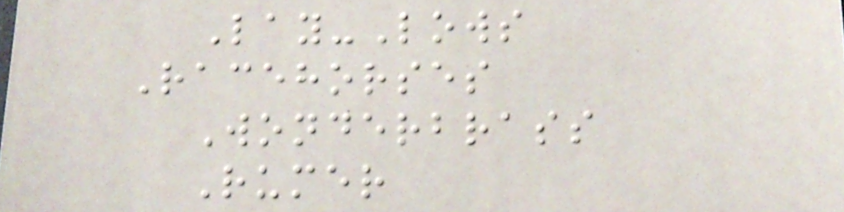Lay-Lows
Racehorses
Wonderbrass
Rumer
